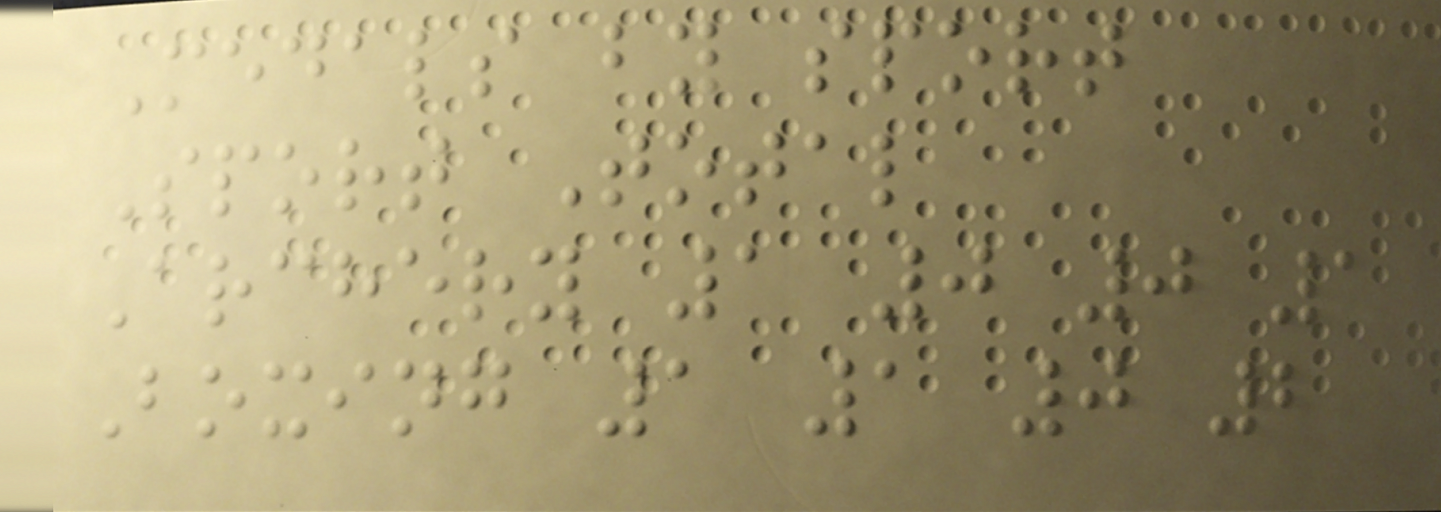Medals by sport
Sport Total
Archery 1 0 0 1
Boxing 1 1 0 2
